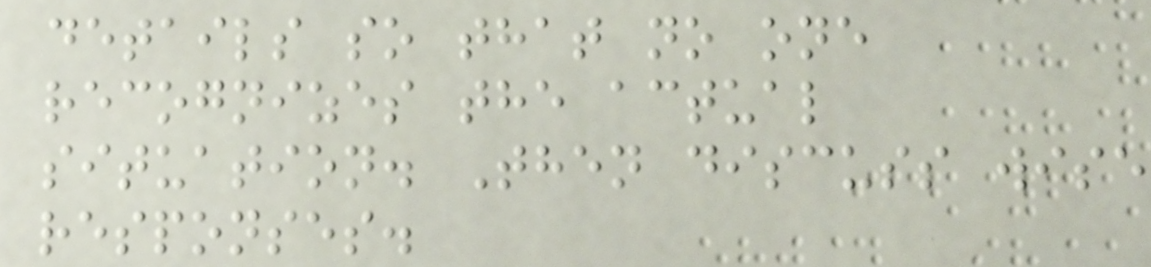details so that no one
recognizes the actual
situation. Then discuss wise
responses.
